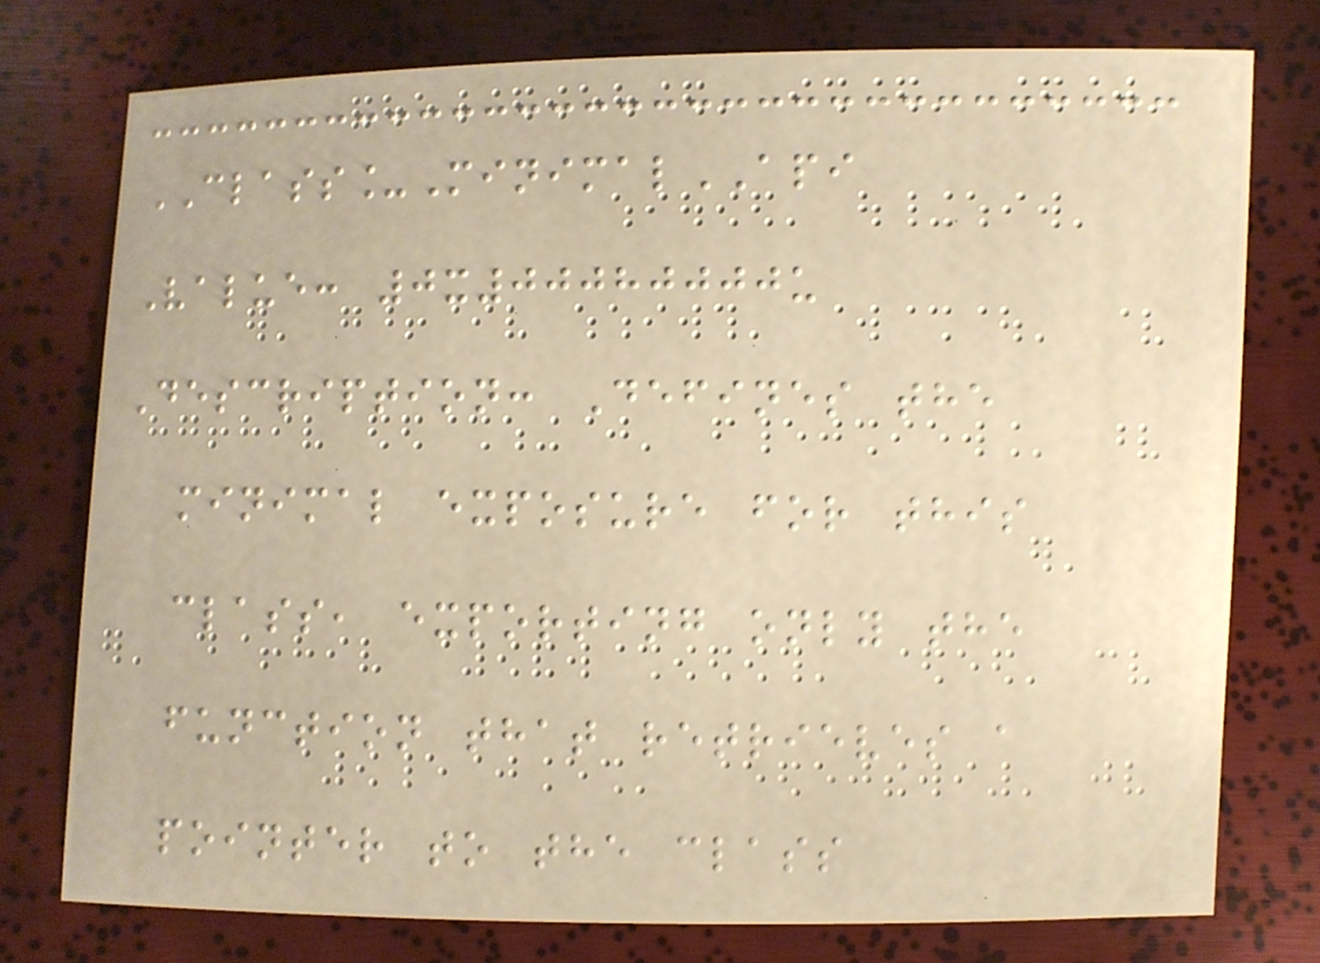CLASS_MinimalAPI
Value: 0x00080000u
Description: Defines the
minimal exposure for this
class, exporting only the
function that retrieves a
pointer to the class
